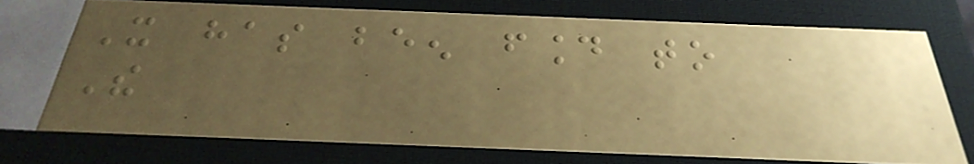It has been found to
The
